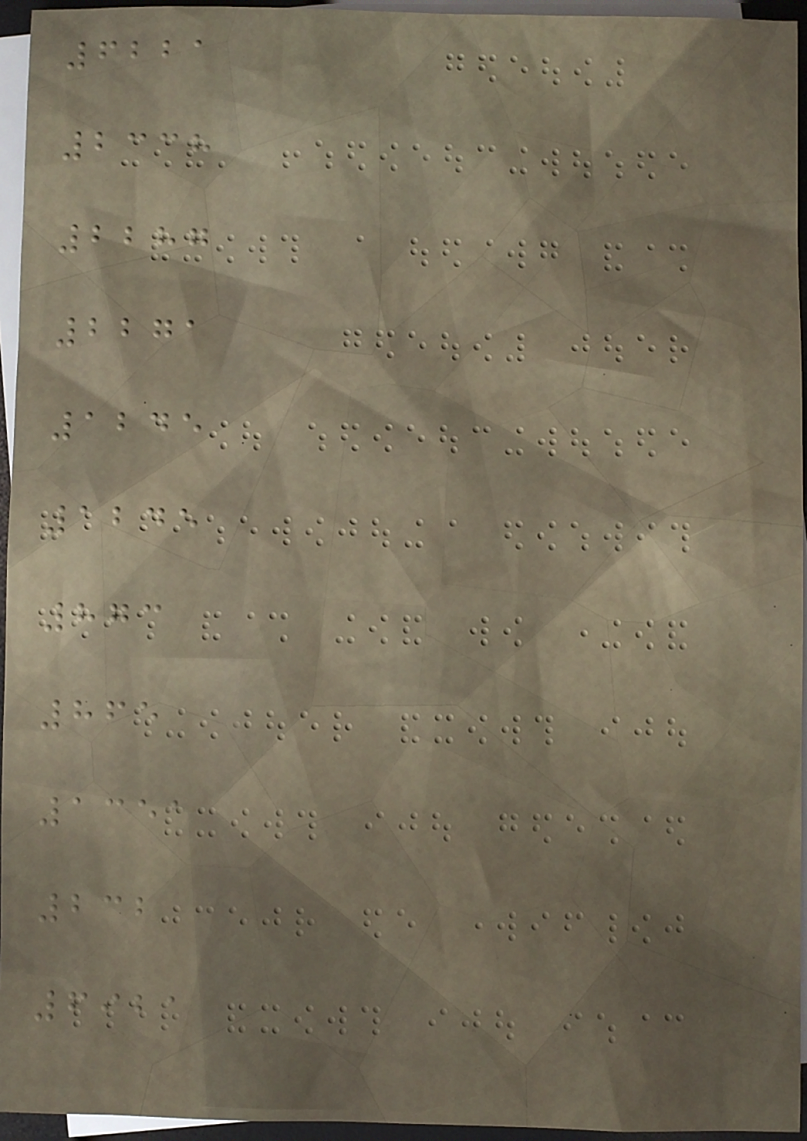6221
2338
2287
2271
1245
1245
873
865
1351
232
6921
